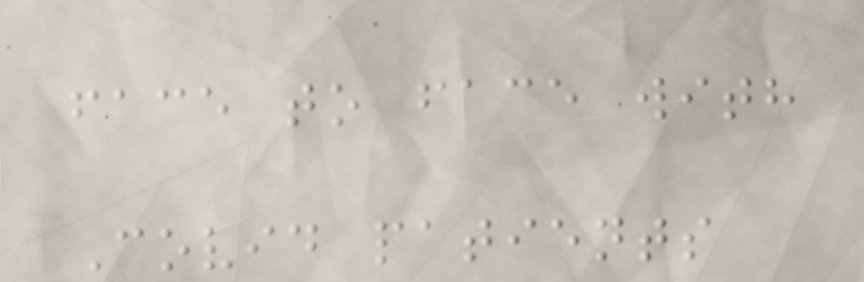face to face with
Covid patients
